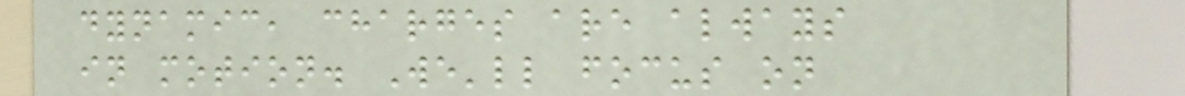dynamic, charges are always
in motion. We'll focus on
